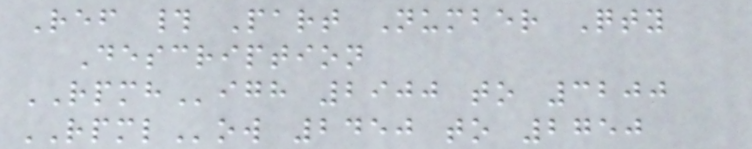Ref # Part Number Qty
Description
RPMHigh 2900 to 3200
RPMLow 2450 to 2750
